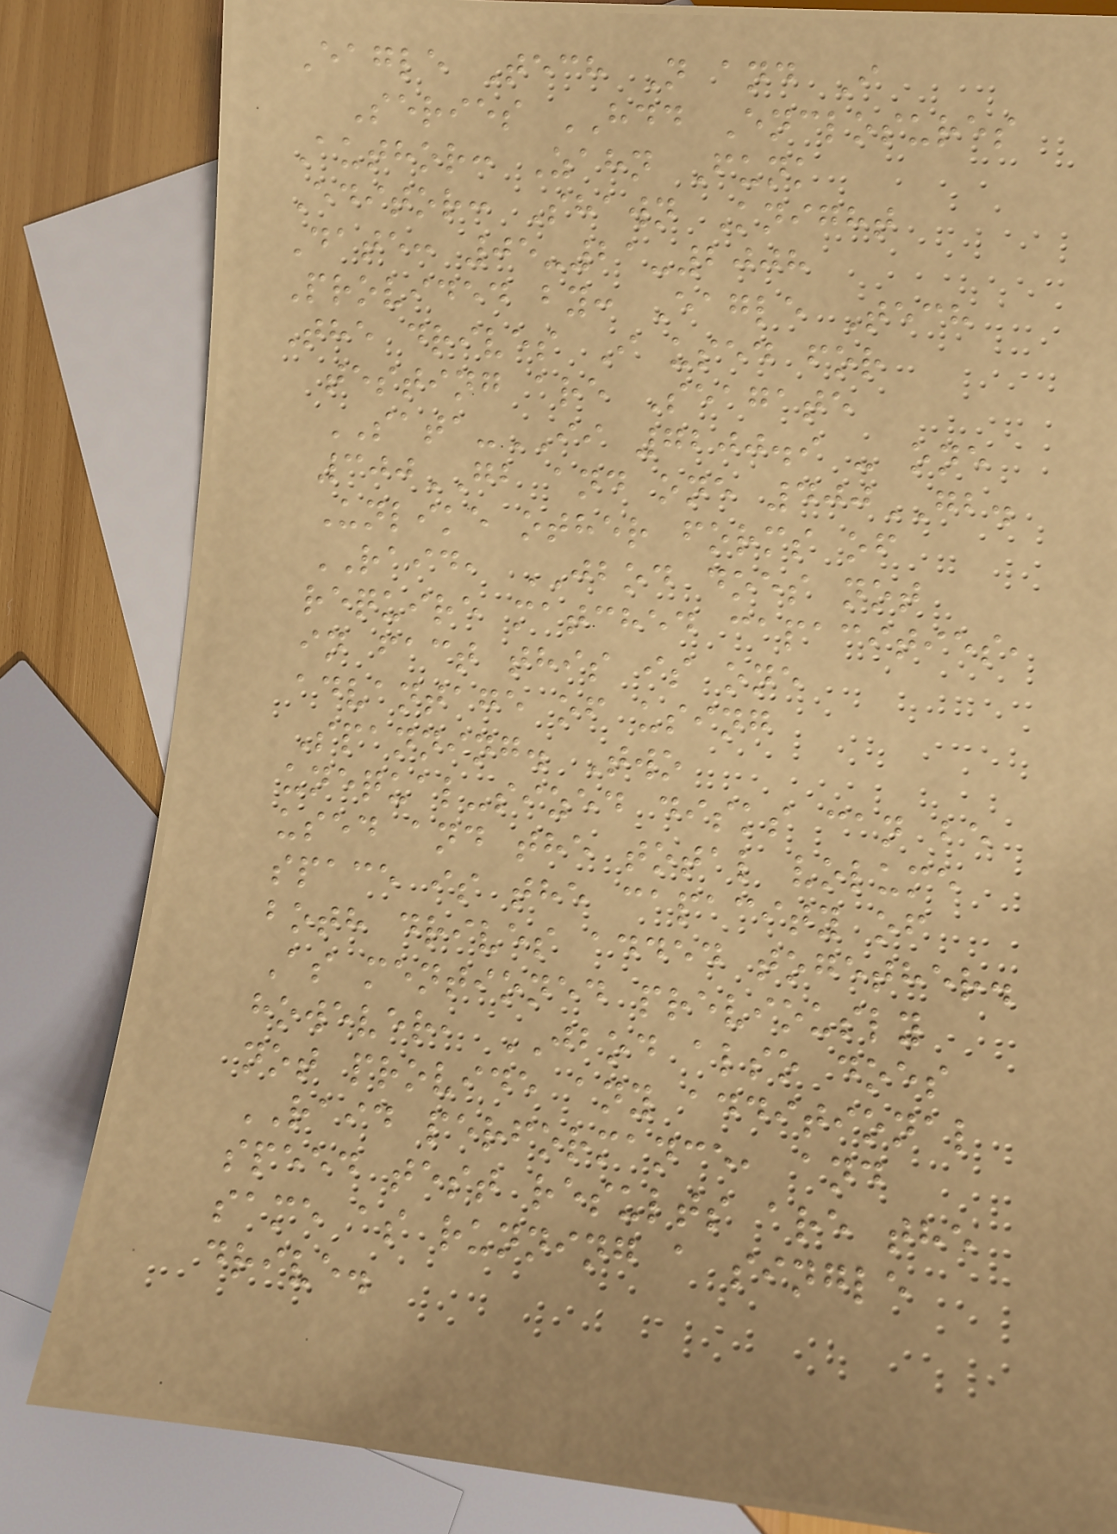Eagle Tech N and I
Series HDD Enclosures
Author: Zahn Funk
Editor: Shawn Knight
Date: 05-21-2008
Provided by: Eagle Tech
The drives I used for
testing are Seagate
SATA-II 7200.9 - one
300GB and one 400GB.
Unlike other forms of
RAID, JBOD does not
require matched capacities,
in fact this is one
advantage of using
Spanning. Two
unequal-sized disks can be
used and the total volume
space is the capacity of
both drives added together.
As mentioned previously
however, JBOD also does
not provide any additional
RAID performance, and
speed test results are the
same as running a single
drive.
